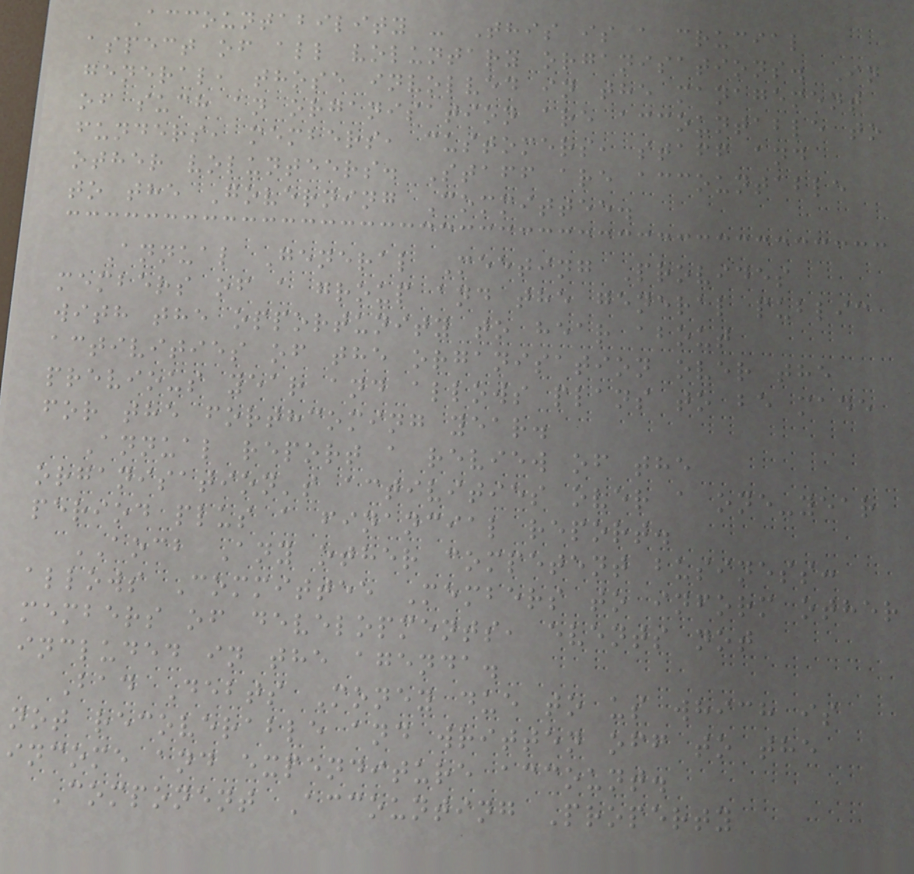Accountability - This is a crucial
aspect of all voluntary organisations. In
general, those involved in the management
of such an organisation are accountable to
funders, members, customers, staff and
other volunteers. Staff are accountable
to the Governing Committee.
Annual General Meeting Provides
members of a group and the general public
with the opportunity to hear about
activities of the organisation over the
previous year and allows plans to be made
for the forthcoming year.
Annual report a review of the
organisation's activities over a one-year
period plus a financial report.
AOCB Any other competent business:
allows Committee Members to inform other
members of developments, events not
included in the agenda.
Bad Debts Money due to us which is
not recoverable and written off to the
income and expenditure account.
Component Accounting Property
